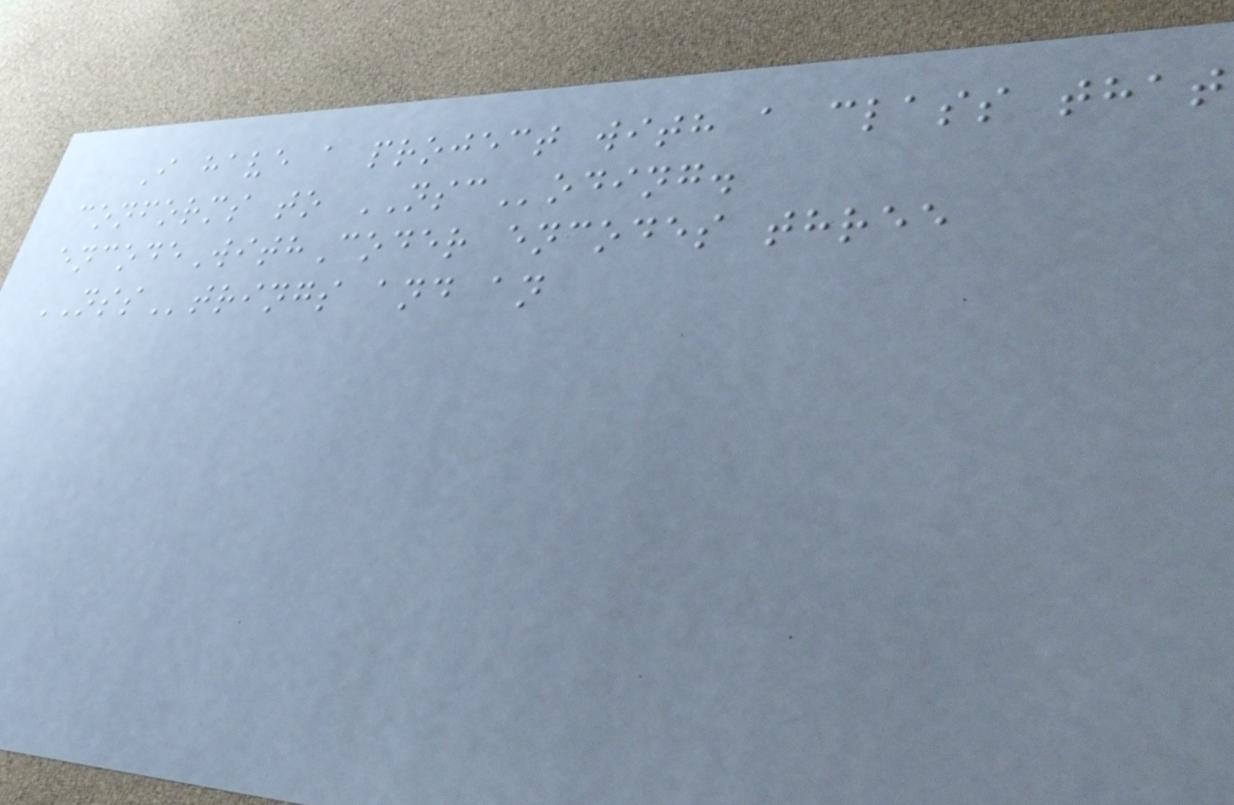I have a project with a class that
conforms to NSCoding.
encodeWithCoder encodes three
NSStrings and an
